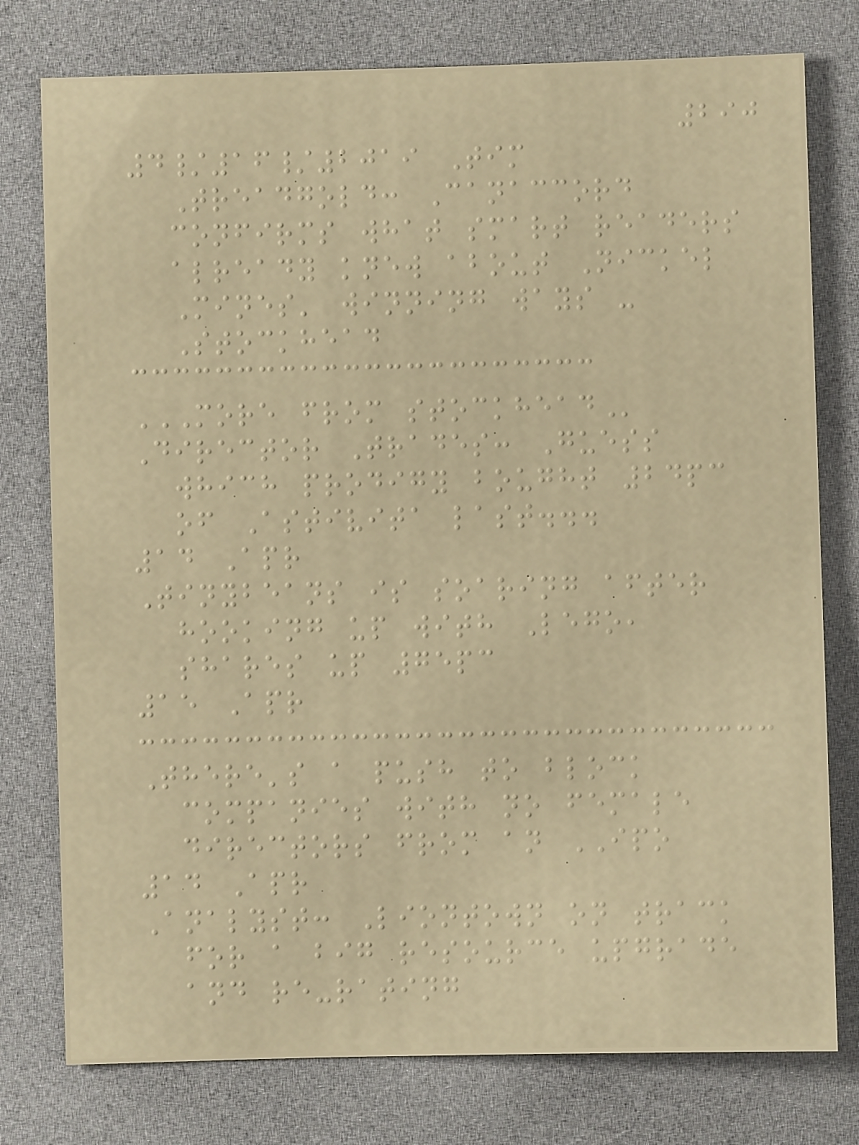290
4/16/2019 Tim
Treadgold: Canaccord
confirms what smart readers
already knew about Nickel
Mines' winning ways -
Stockhead
MORE FROM STOCKHEAD
Director Trades: Guess
which prodigy bought 24pc
of Astivita last...
14 Apr
Tinybeans is soaring after
hooking up with Lego,
shares up 75pc
15 Apr
There's a push to block
companies with no female
directors from an IPO
14 Apr
Analyst: Liontown on track
for a big resource upgrade
and re-rating
